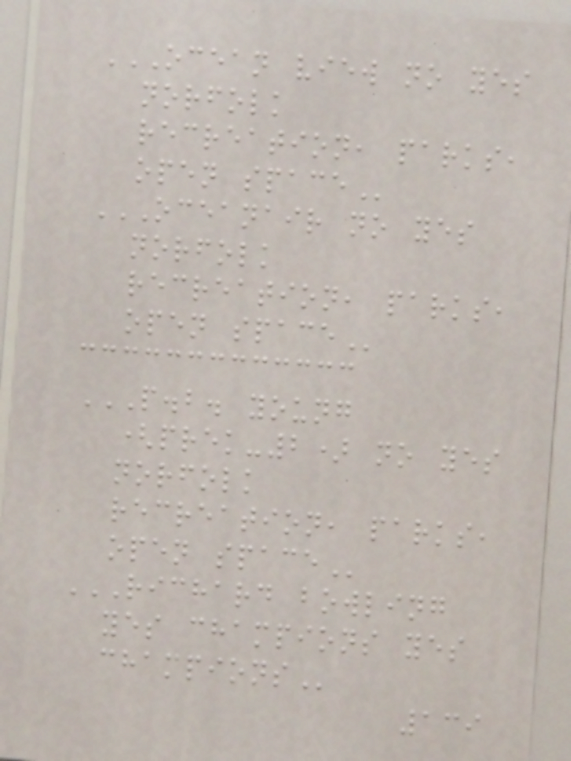OCEAN VIEW NO YES
NORFOLK
RECREATION, PARKS,
OPEN SPACE
OCEANAIR NO YES
NORFOLK
RECREATION, PARKS,
OPEN SPACE
P.B. YOUNG
(PREK-2) NO YES
NORFOLK
RECREATION, PARKS,
OPEN SPACE
RICHARD BOWLING
YES CHAMPIONS YES
CHAMPIONS
139
